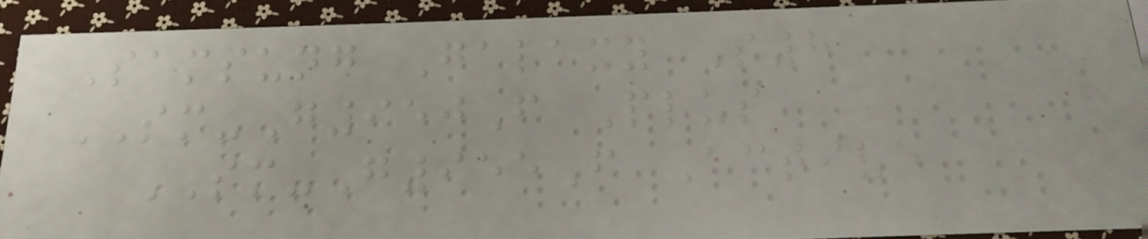Samsung Galaxy S8
SM-G950F Plus
SM-G955F Active
